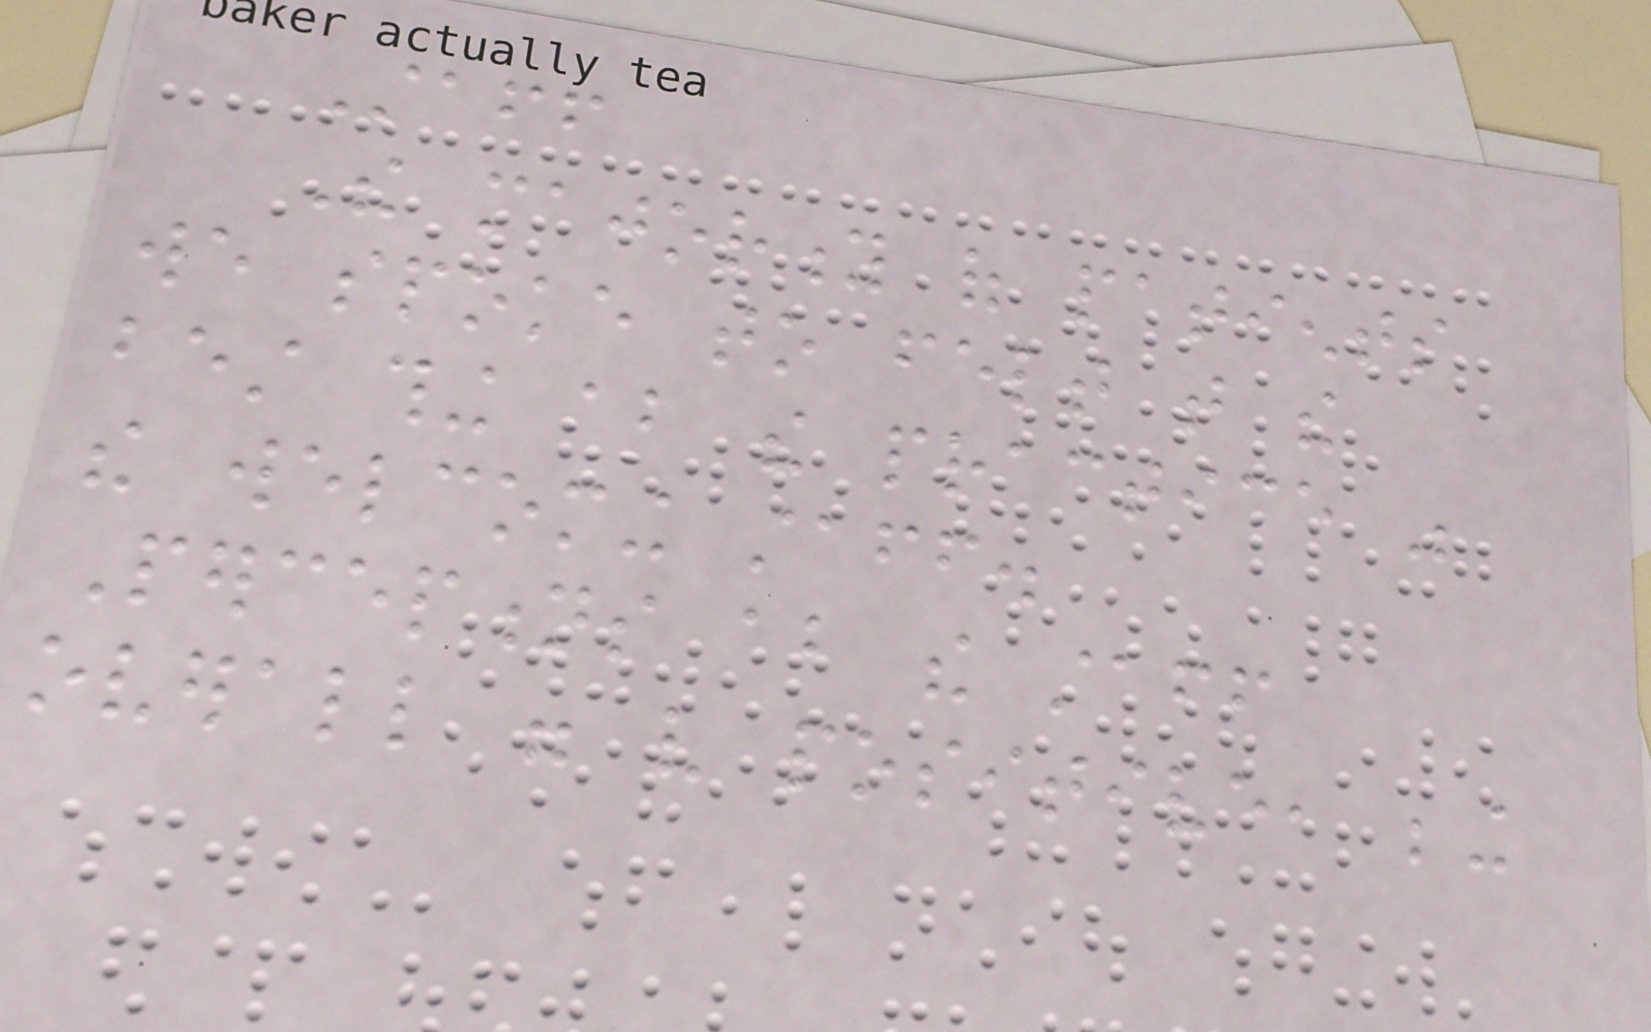Staff
The majority of patients
we spoke to felt that the
best thing about the practice was
the welcoming staff.
Perceptions about the staff
overall were very positive, being
